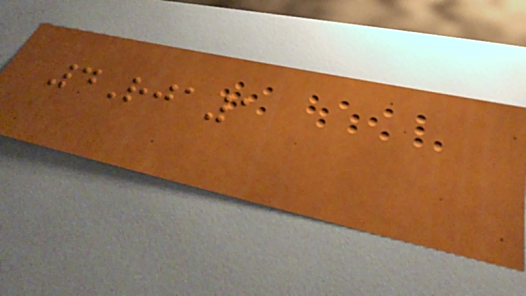4Rja1
